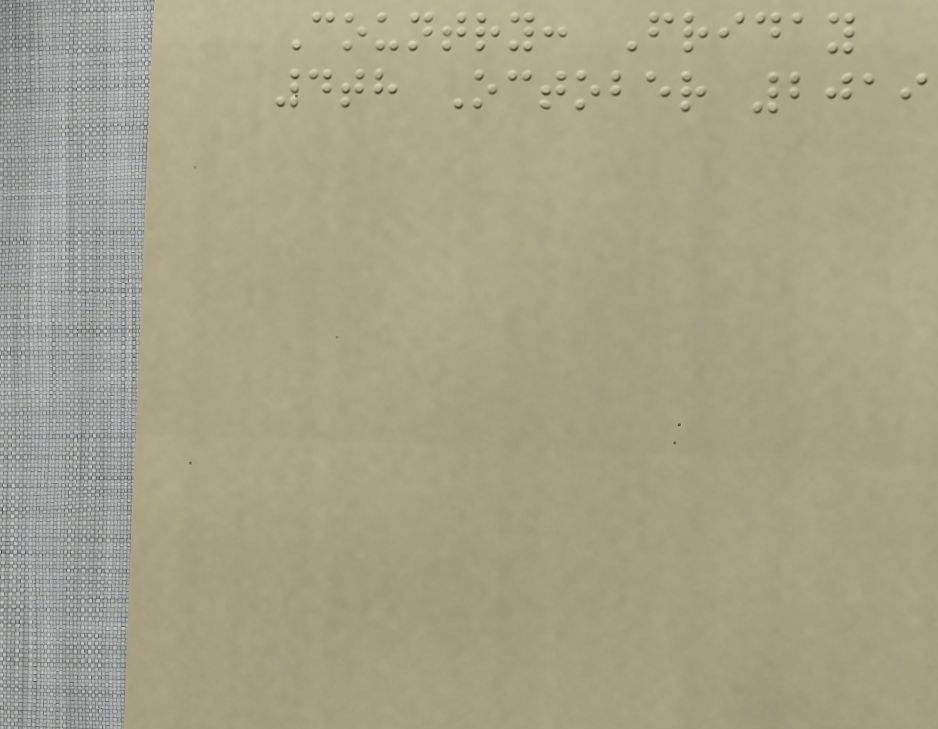Country: Friday
4th October 2019
